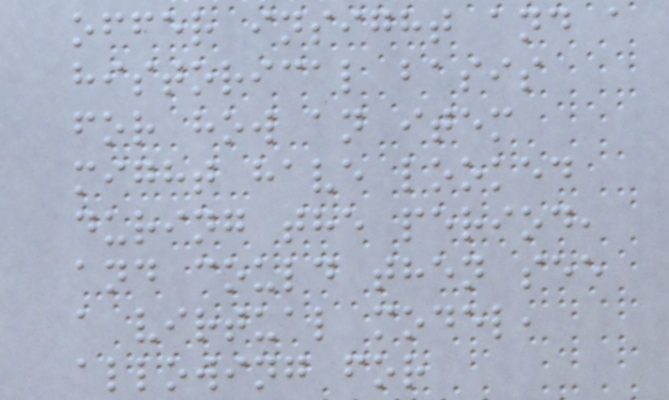offer insight and a
historical basis
for how an item
might have looked
during the period,
and could then see
a virtual model,
allowing for
